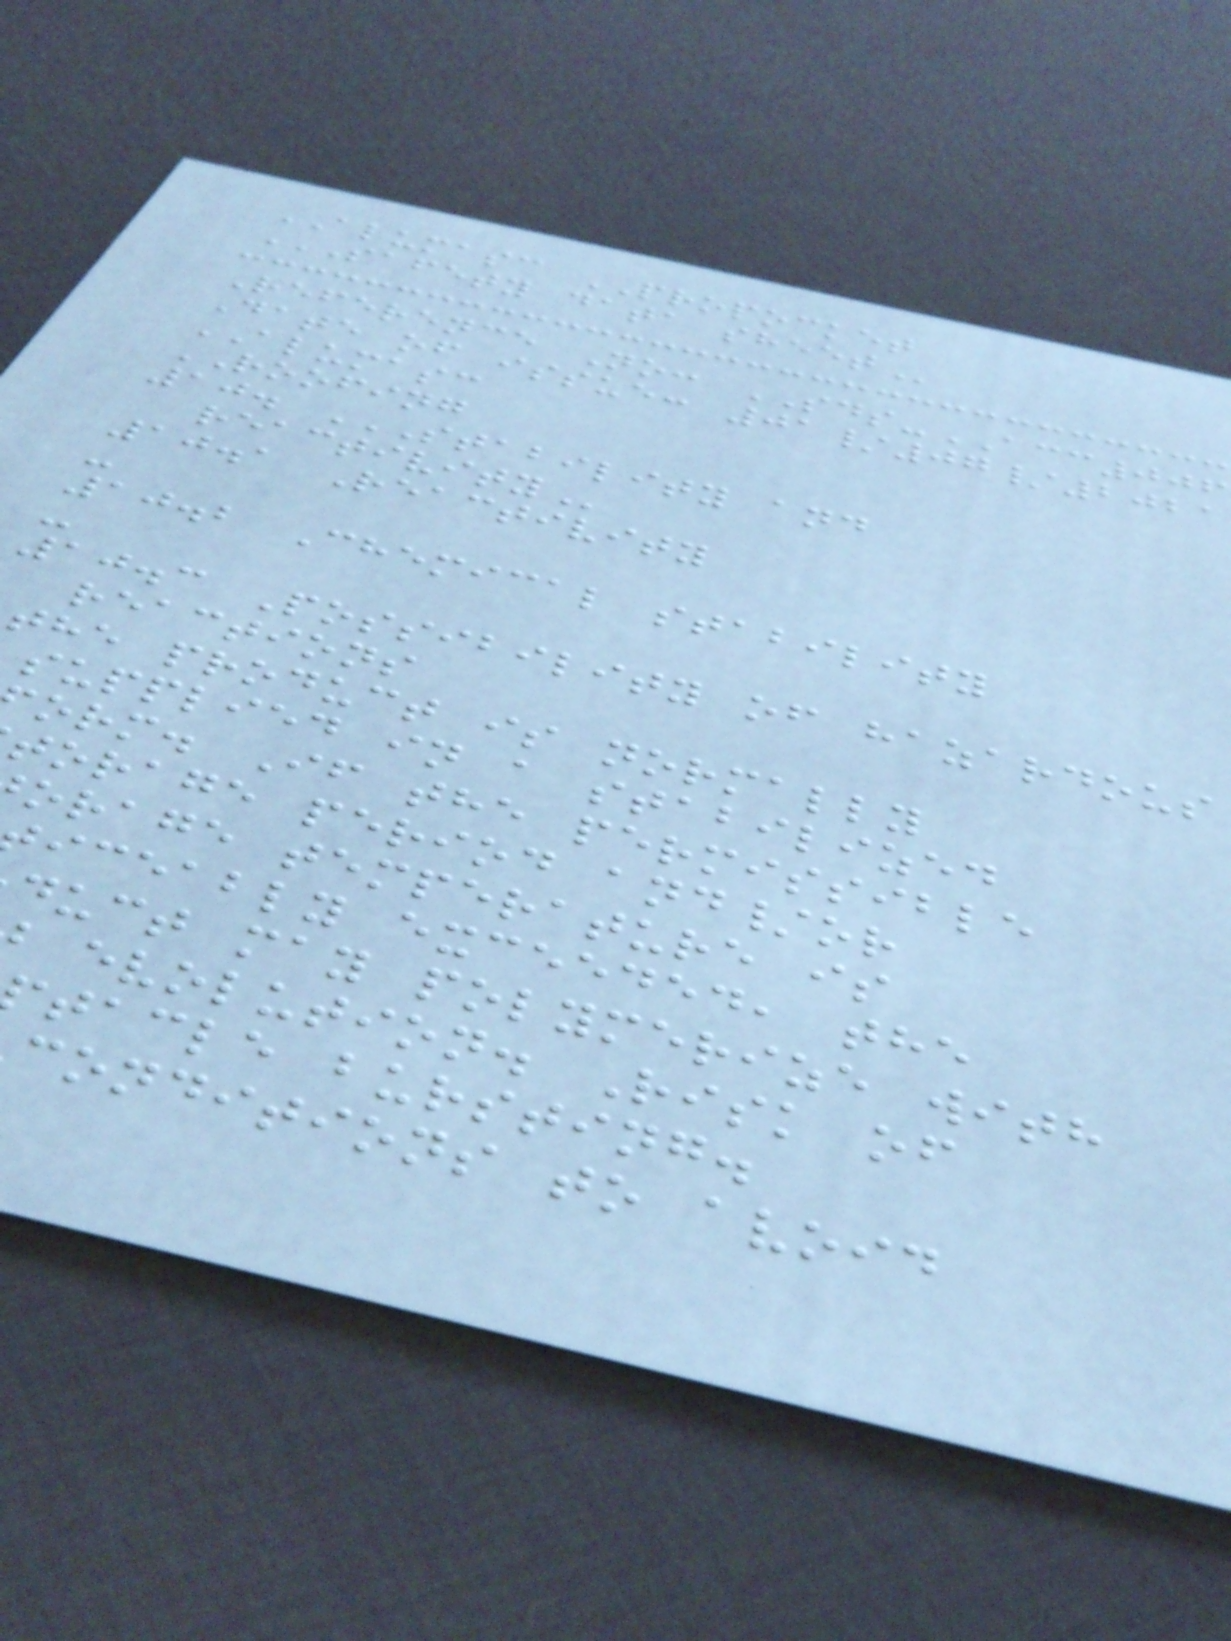ALUMASC PROPOCKET
SAFETY DATA SHEET
Reference No: SDS-ACC006
Date of issue: 01/07/2021
ALUMASC
ROOFING
10. STABILITY AND
10.1 Reactivity
-
10.2 Chemical stability
-
10.3 Possibility of hazardous
reactions
the product is normally
supplied in a stabilized
orm. If the permissible
torage period and/or
orage temperature is
iceably exceeded, the
duct may polymerize with
evolution. Risk of
tacle bursting.
conditions to avoid
